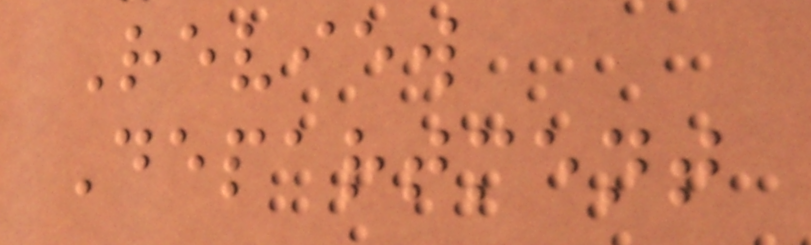Review
Department
